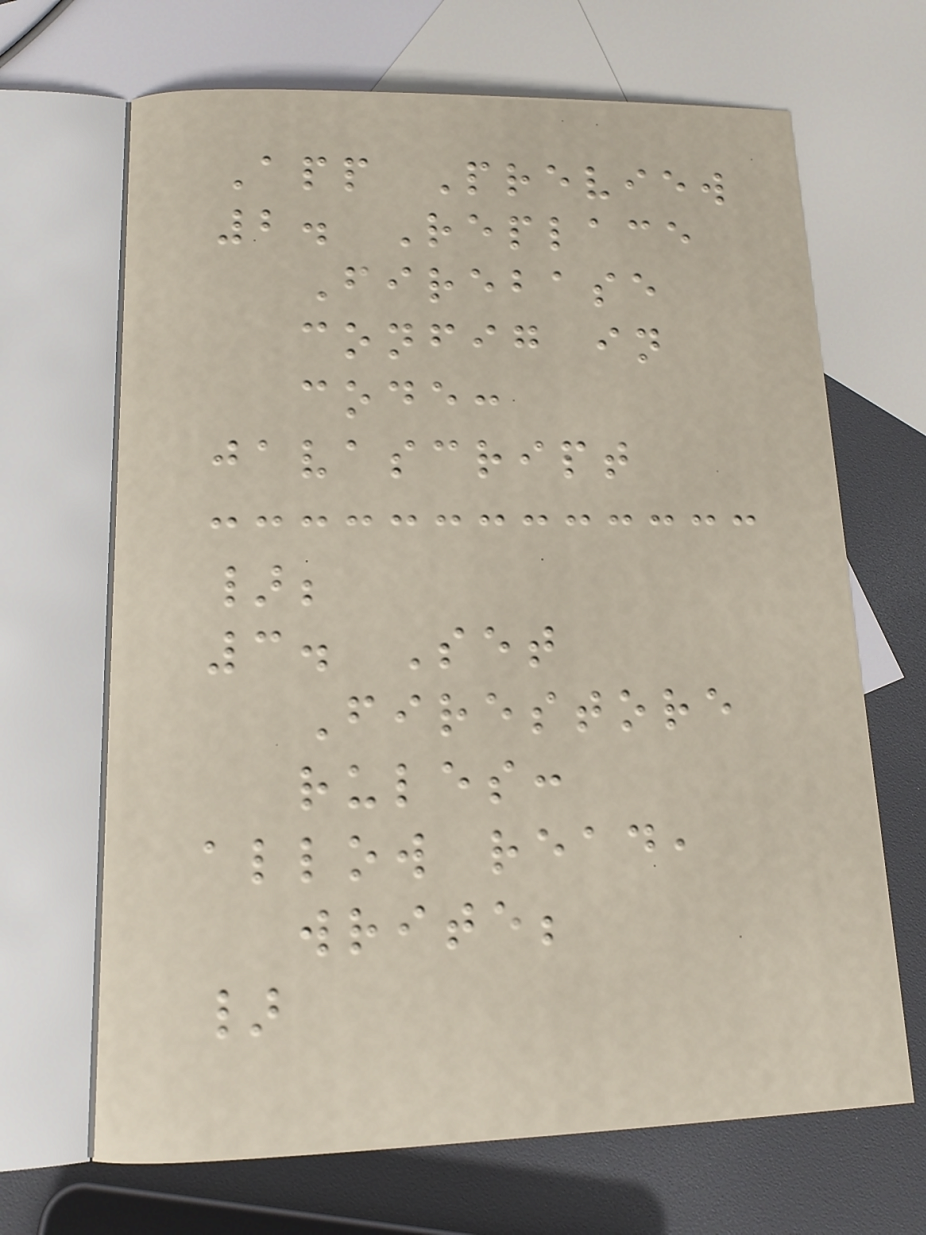App Preview
2. Replace
Firebase
config in
code:
javascript
};
3. Set
Firestore
rules:
allow read,
write;
}
